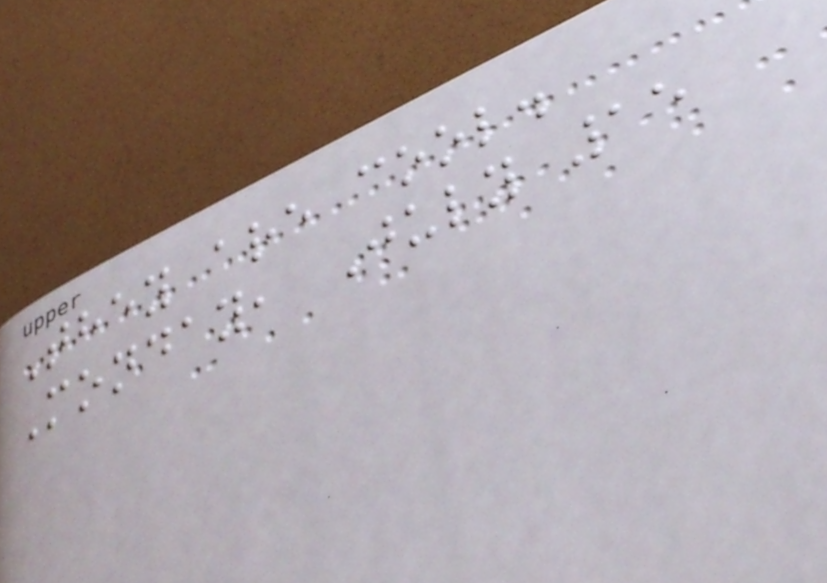They are cool.
Monday, July 15
